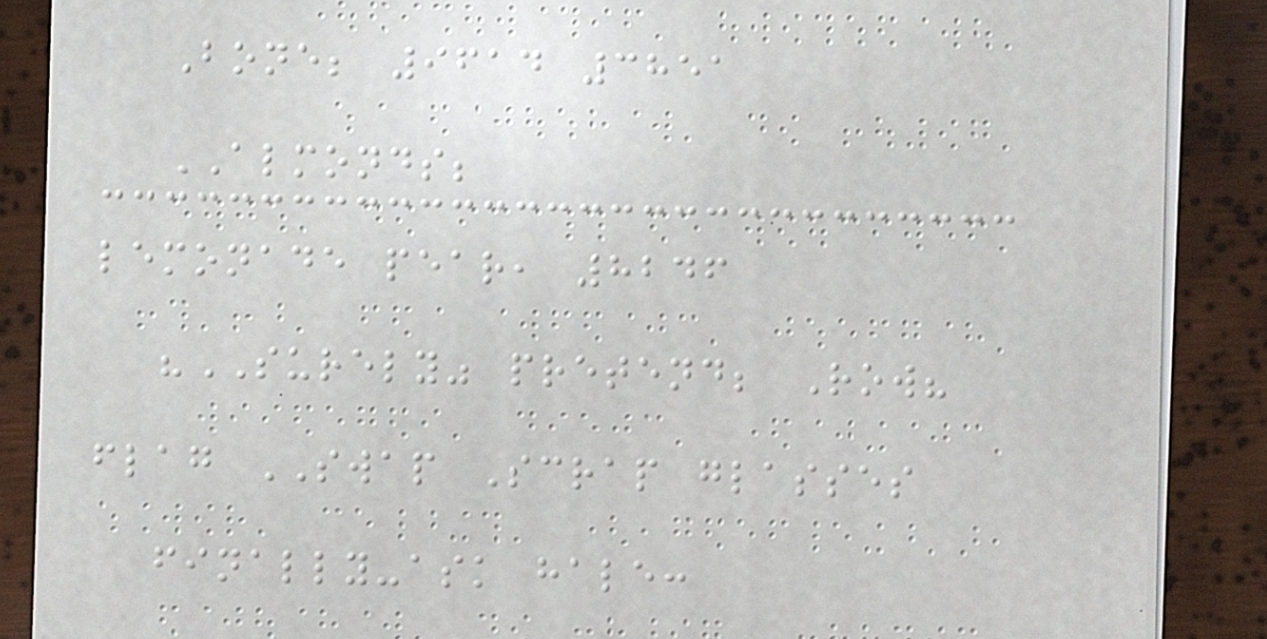Bone; 9614 3851
ALMONDS;
lemonade pear, 8246
"SURELY" pretend; Row?
flag SWAP Scrap glasses
finally-ask hale:
